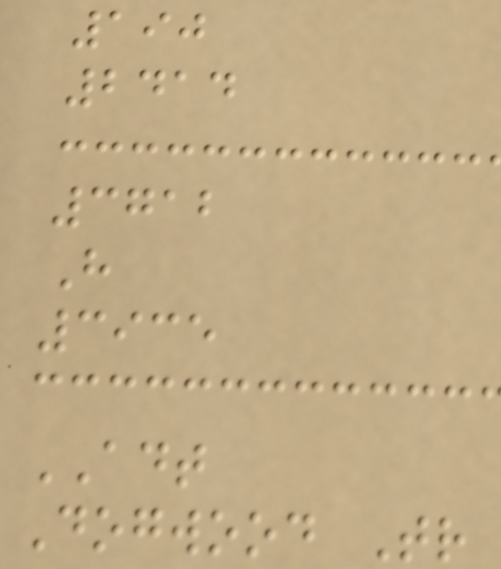190
2414
3712
H
3935
ADT
Dogwood Tr
